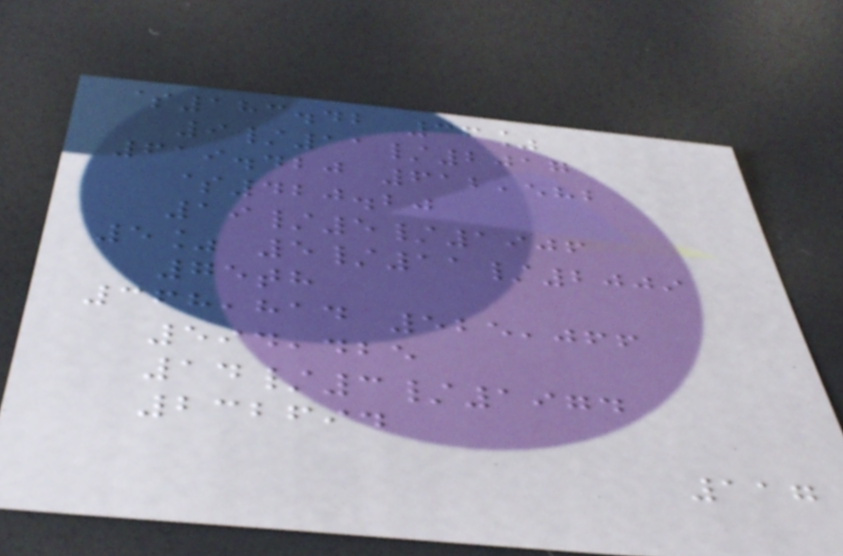$183.42 36%
9/11/2017
619.420 612,582
$420.20
19/5/1906
5% 5/11/2009
75th
368,814 525,066
594,425
14/3/1974
232694
117
